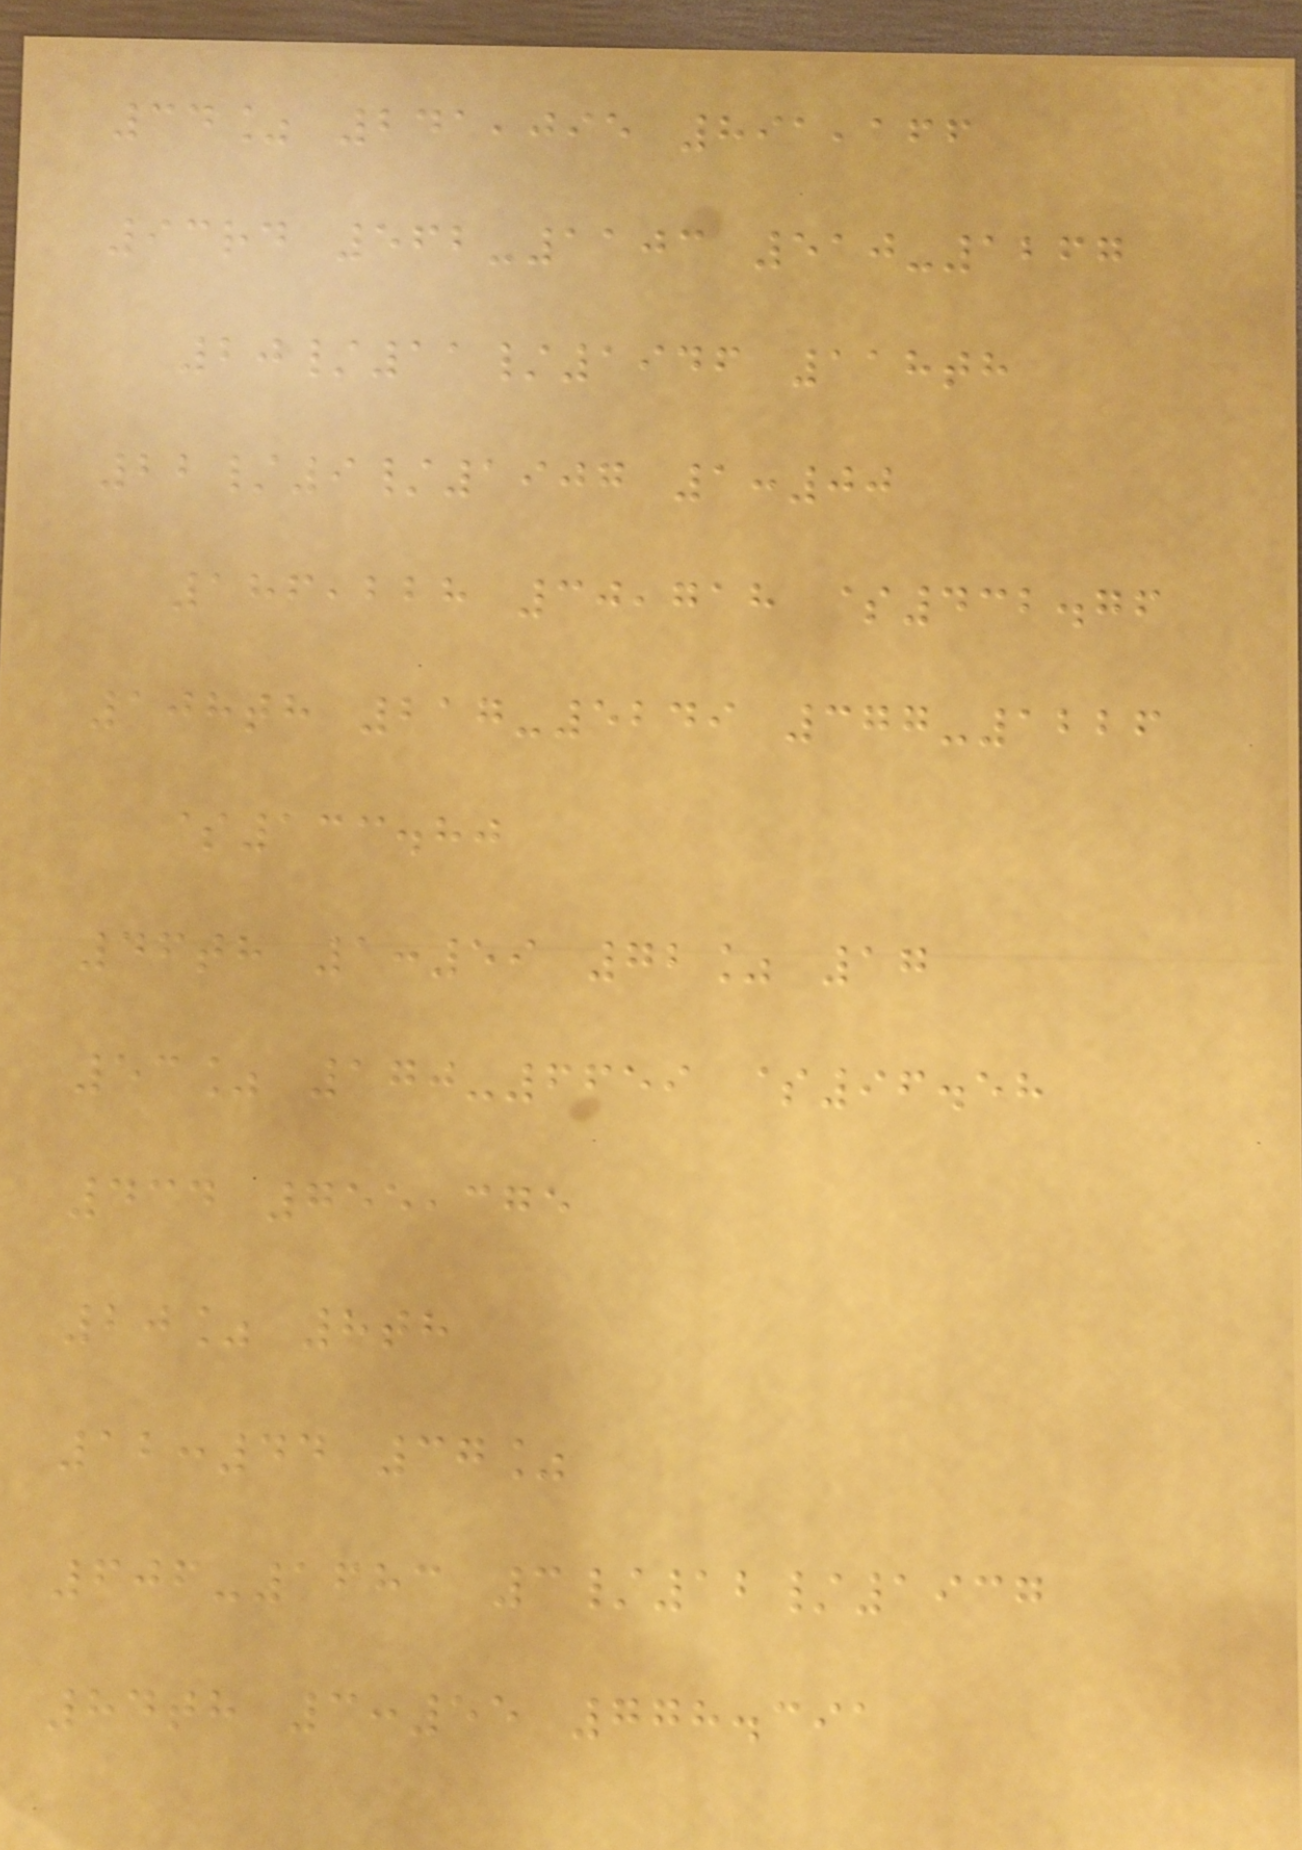34% 241,095 891,166
93rd 562-1103 510-1267
20/11/1946 118th
22/9/1907 1:00
186,228 30,718 $432.76
108th 217-5249 377-1226
$133.80
46th 1:59 72% 17
53% 170-6659 $96.58
434 755,375
20% 8th
12:44 37%
606-1683 3/12/1937
84th 3:55 778.391
